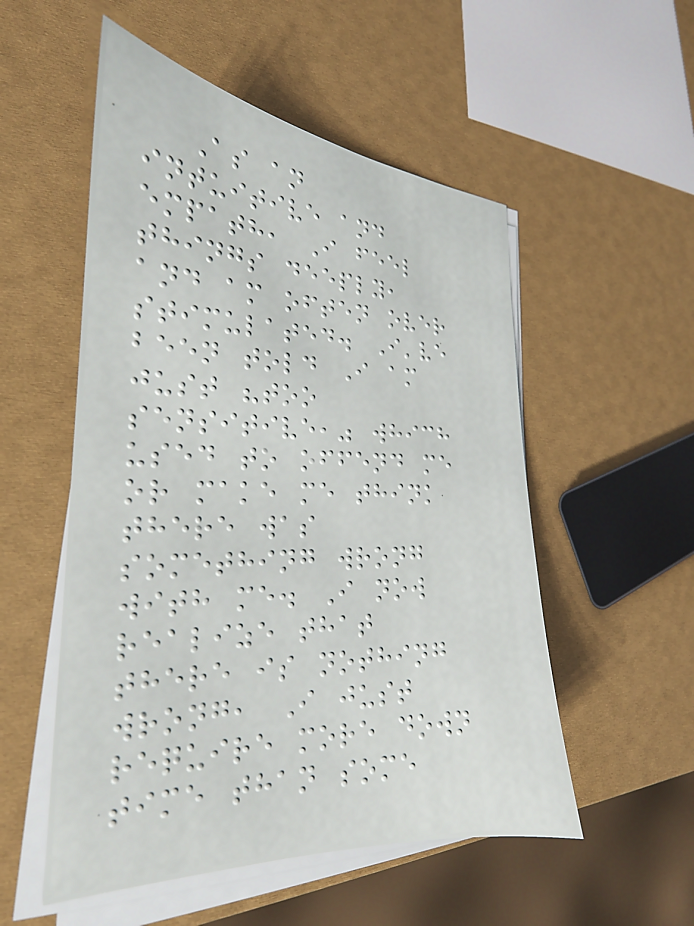As an
intuitive and
empath, I feel
things deeply,
and am often over
stimulated. I've
been told I am
just "too
sensitive," which
used to offend me
or make me think
there was
something wrong
with me. I now
realize that
there is nothing
wrong, I just
require more down
time than some
